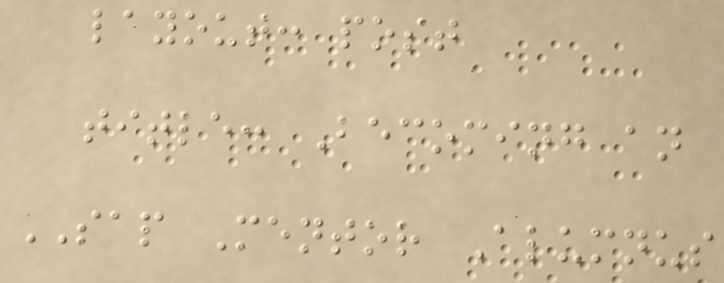layout: post
title: Becoming an
SAP Mentor Alumnus
